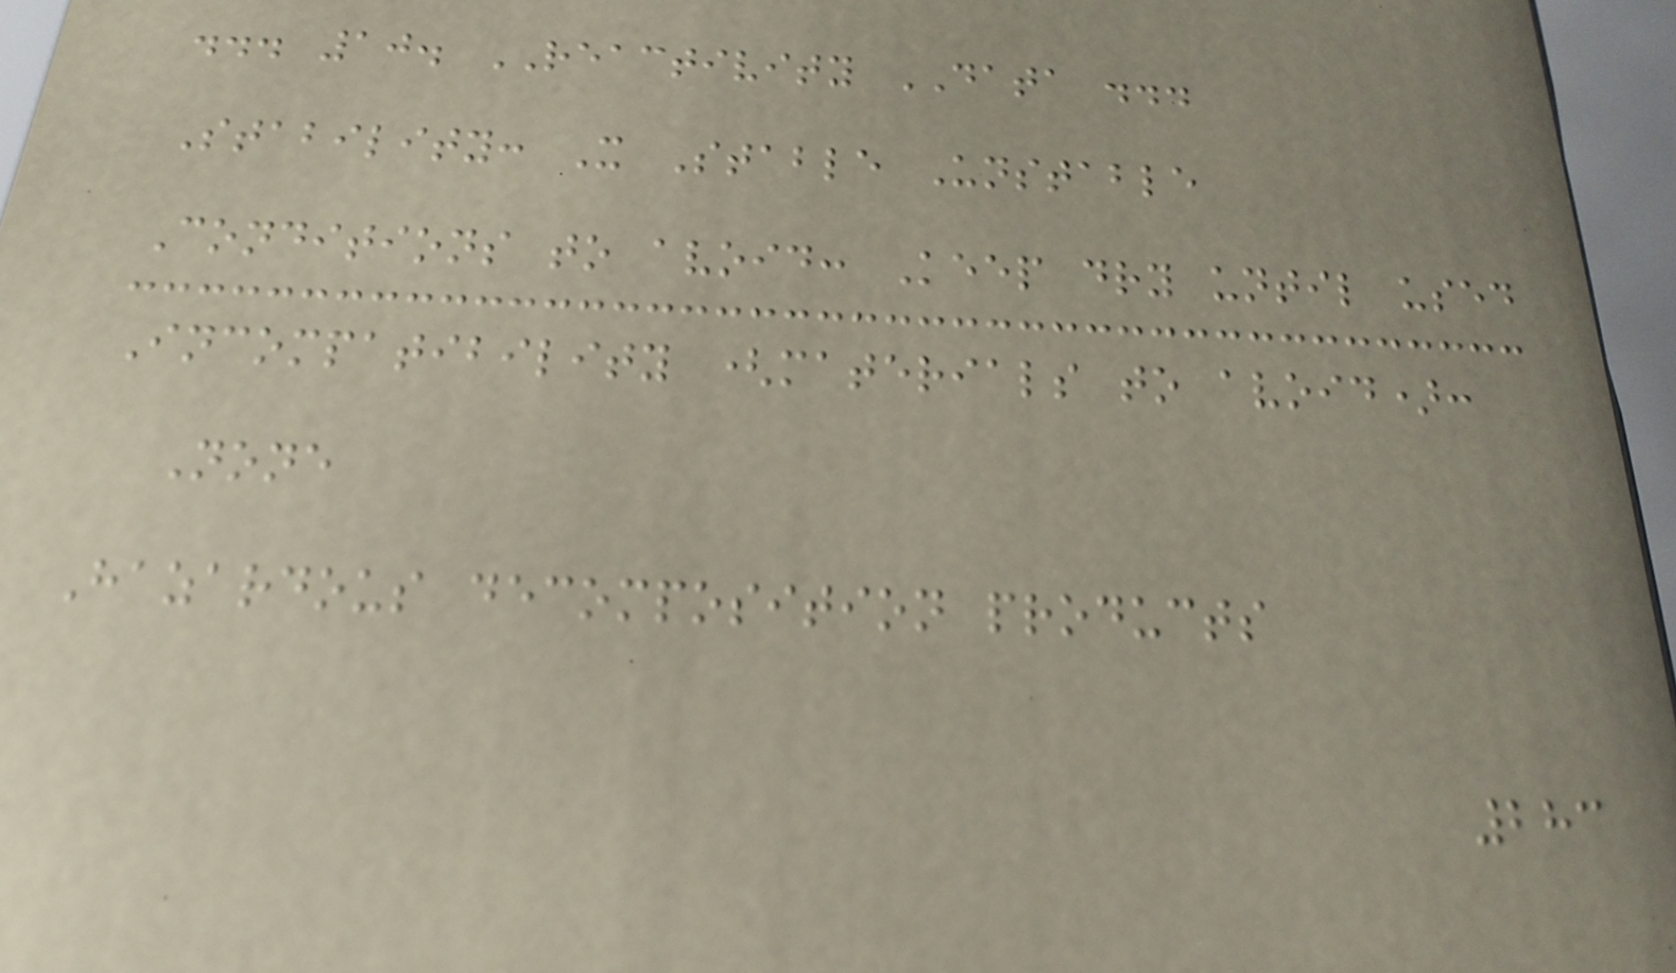... 10. REACTIVITY DATA ...
Stability: X Stable Unstable
Conditions to avoid: Keep dry until used
Incompatibility (materials to avoid):
None
Hazardous decomposition products
283
